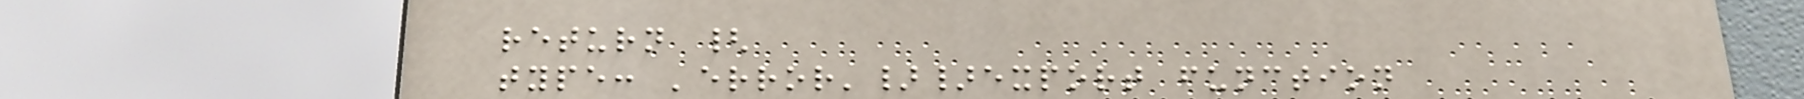return {
type: 'error'}}export function
